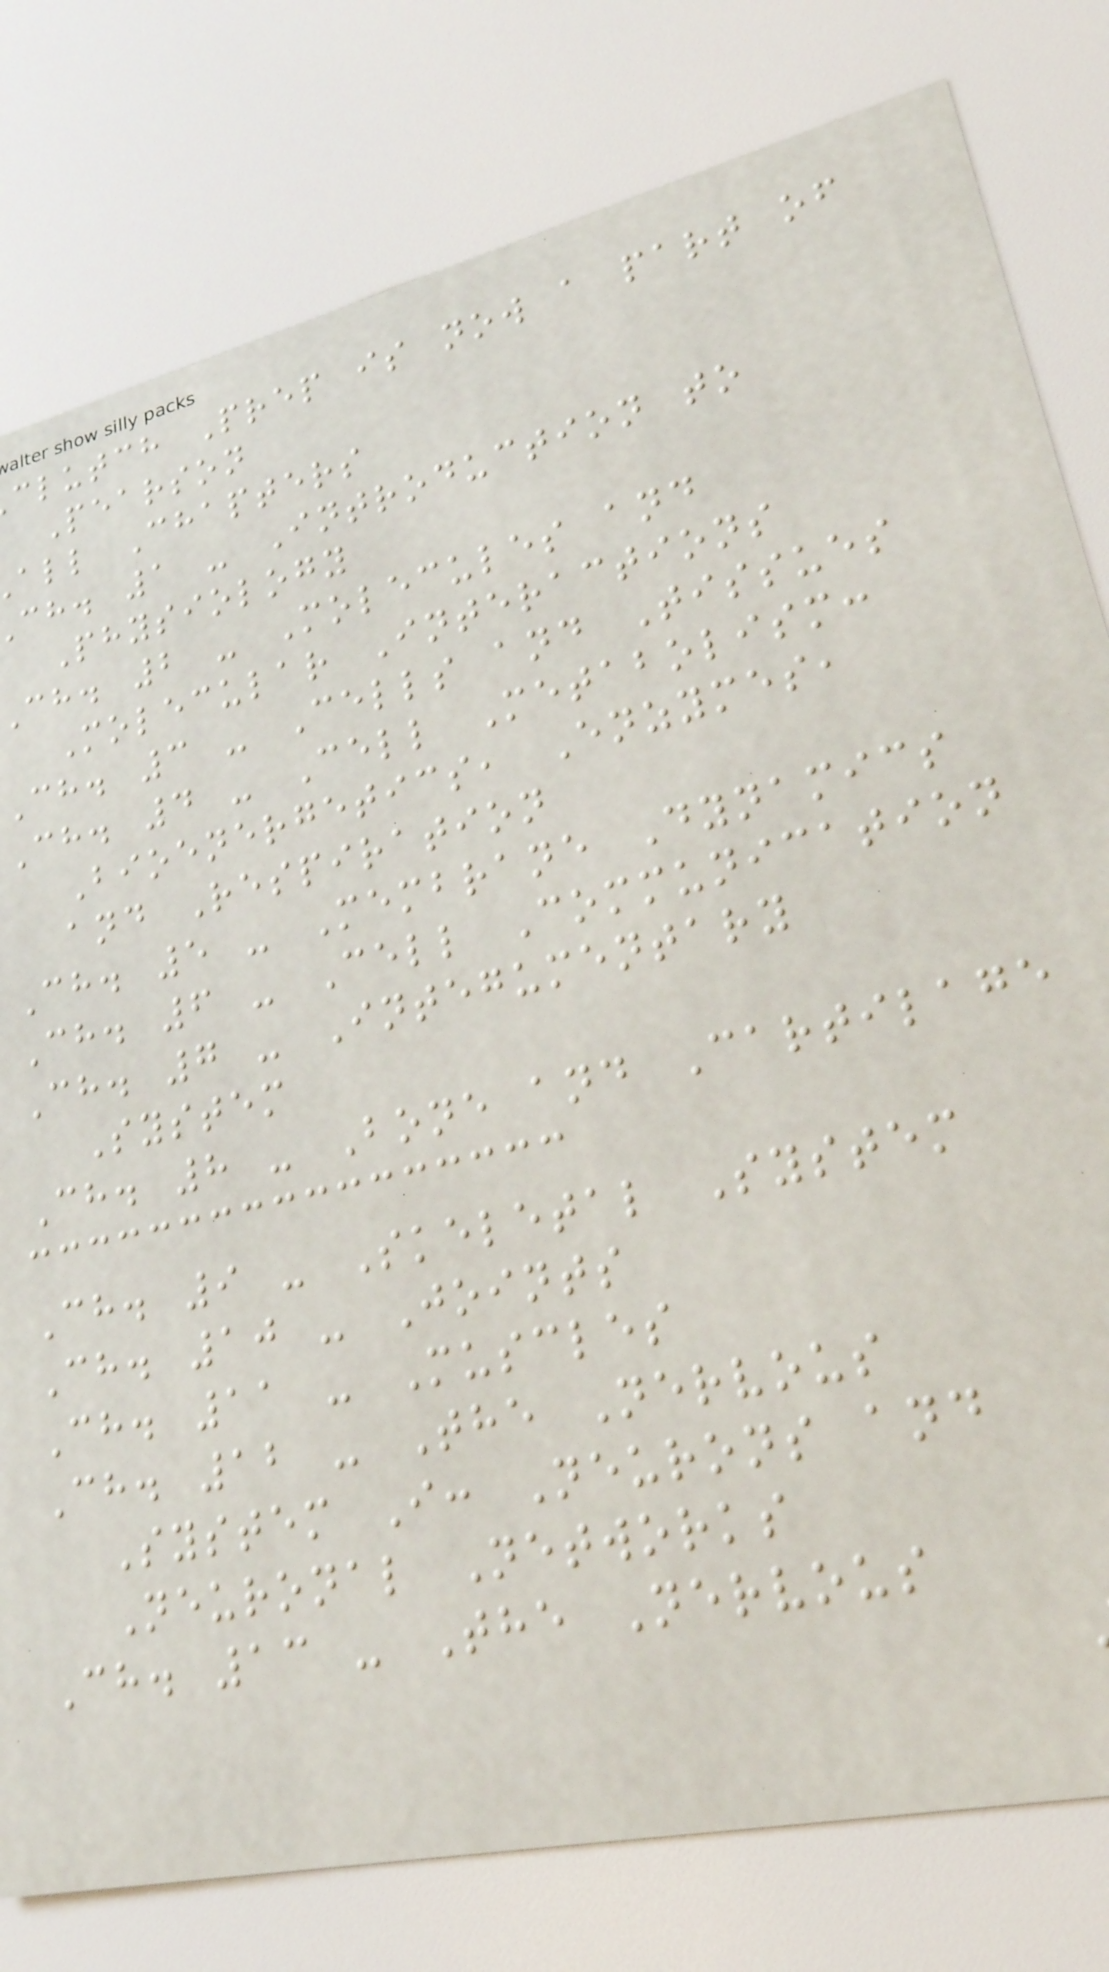clutch Prep is now a part of
Pearson
all Chapters
ch. 1 - Introduction to
Physiology
ch. 2 - Molecules and
Molecular Interactions
Ch. 3 - Cells and Tissues
Ch. 4 - Cell Metabolism:
Bioenergetics, Enzymes,
and Respiration
Ch. 5 - Membrane Dynamics
Ch. 6 - Cell Communication
Ch. 7 - Integumentary
System
Ch. 8 - Bone and Cartilage
Ch. 9 - Skeletal System
Ch. 10 - Joints
Ch. 11 - Muscles
Ch. 12 - The Nervous
System I: Neurons and
Neuronal Networks
Ch. 13 - The Nervous
